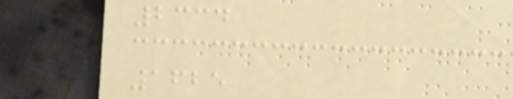2334
1625
